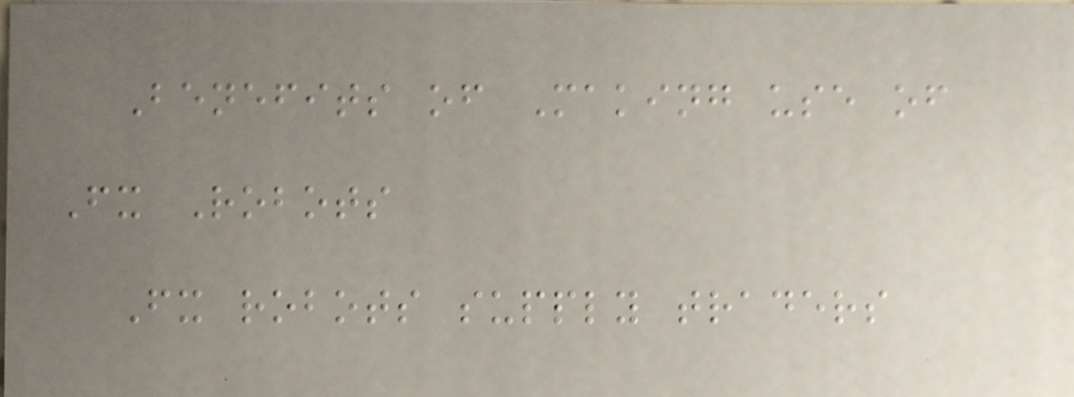Benefits of Making use of
Fx Robots
Fx robots supply traders
